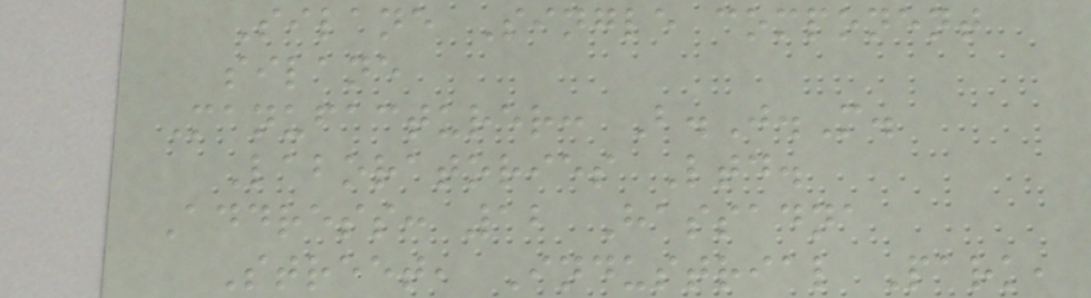Silane Single component
silane
Manufacturer: B.J.M.
Laboratories Ltd.
Address: 12 Hassadna
Street, Industrial Park,
